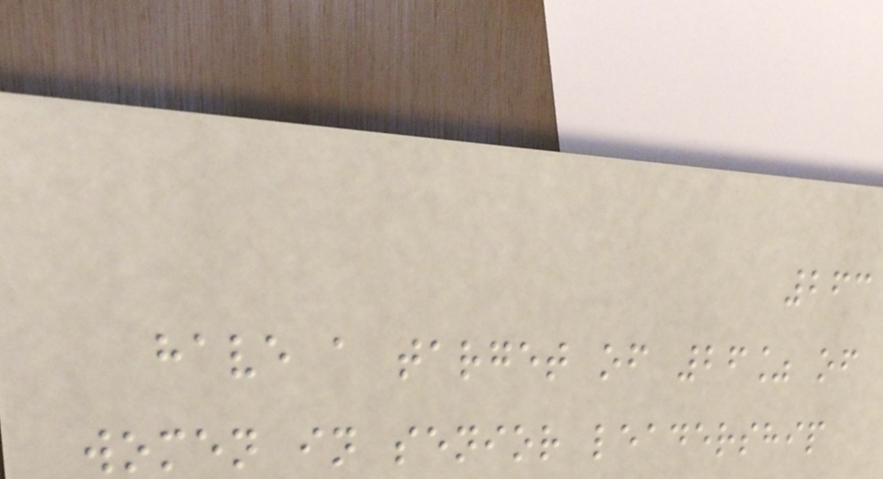263
have a target of 26% of
women in senior leadership
